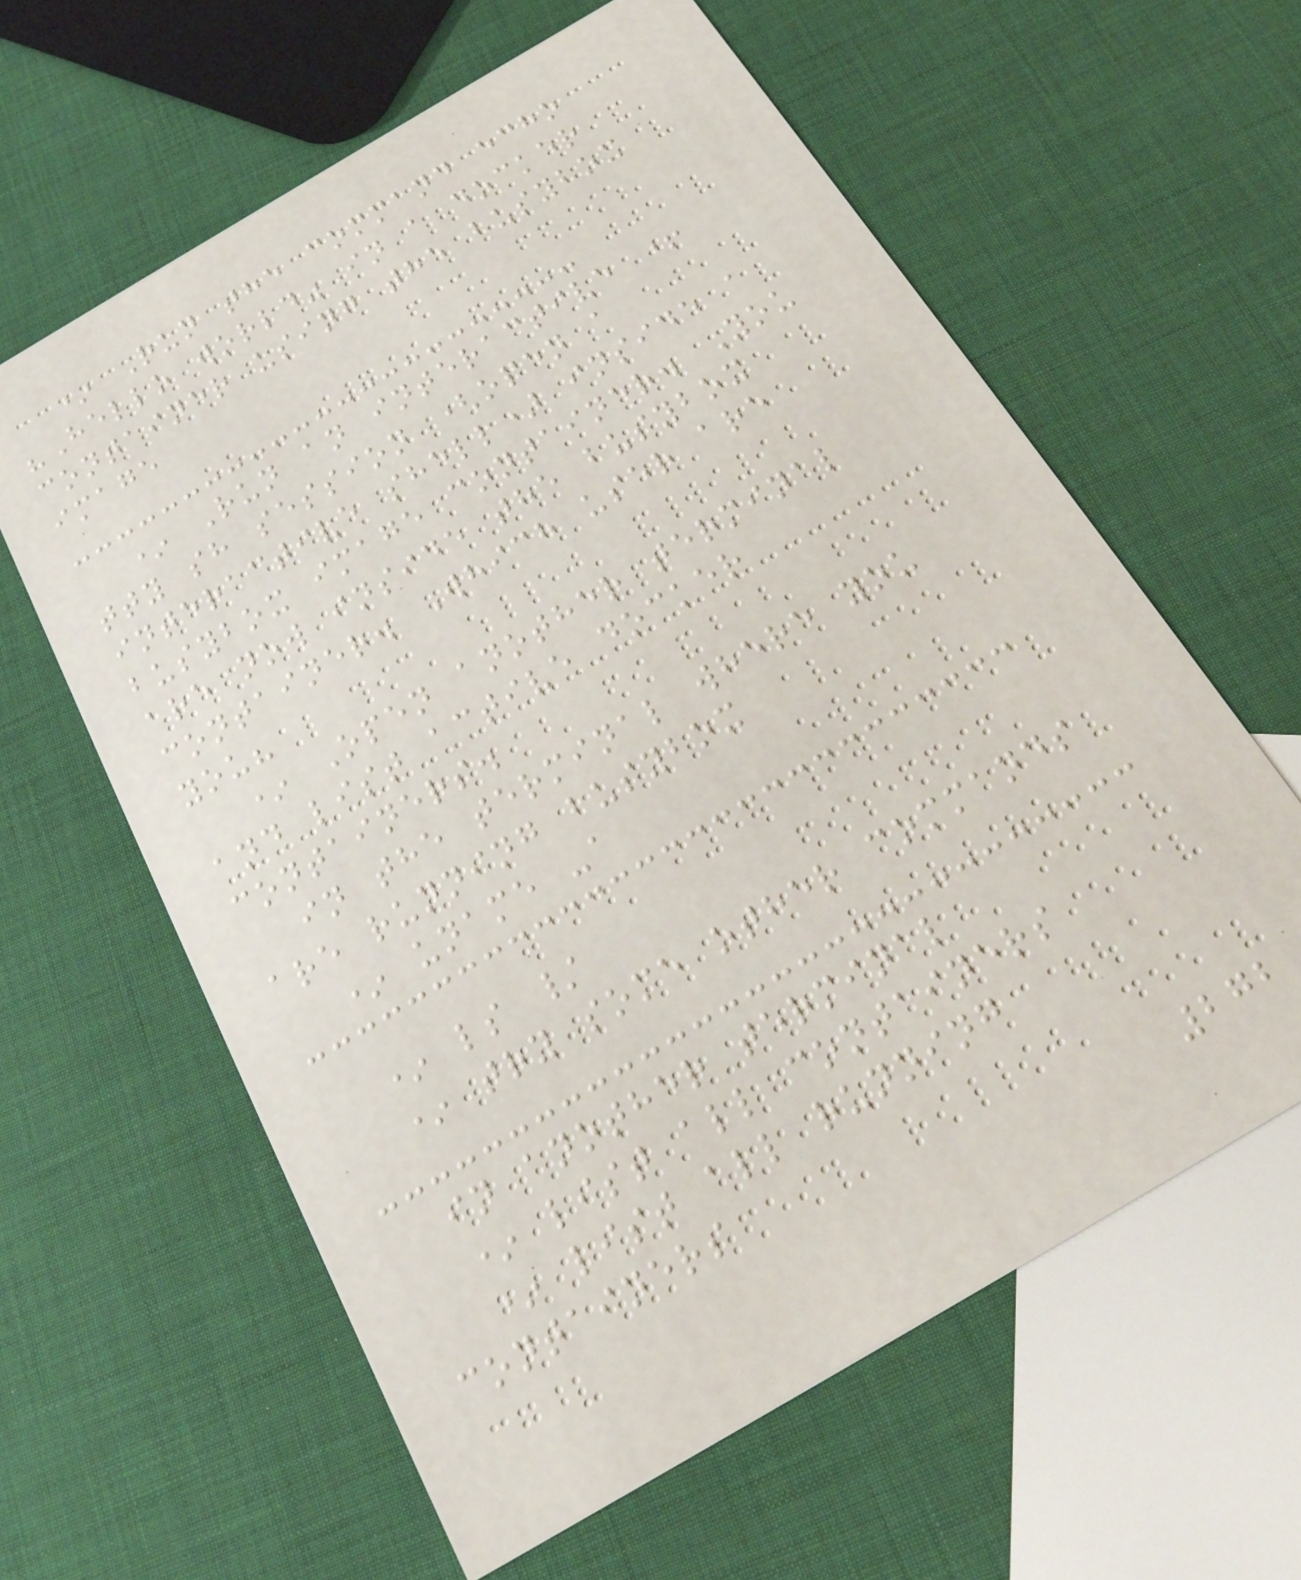* Run the command echo
"Hello world" in a docker
container using the busybox
image
* Run an interactive +
tty sh session (open a
interactive shell) inside a
busybox image container. You
are now inside the busybox
container. Which user are
you?
* Open another terminal
and list active docker
containers.
in the terminal where you
are running busybox
* uname -a
* ls /
* try some other commands
in another terminal
* list all containers
* list all running
containers
272
